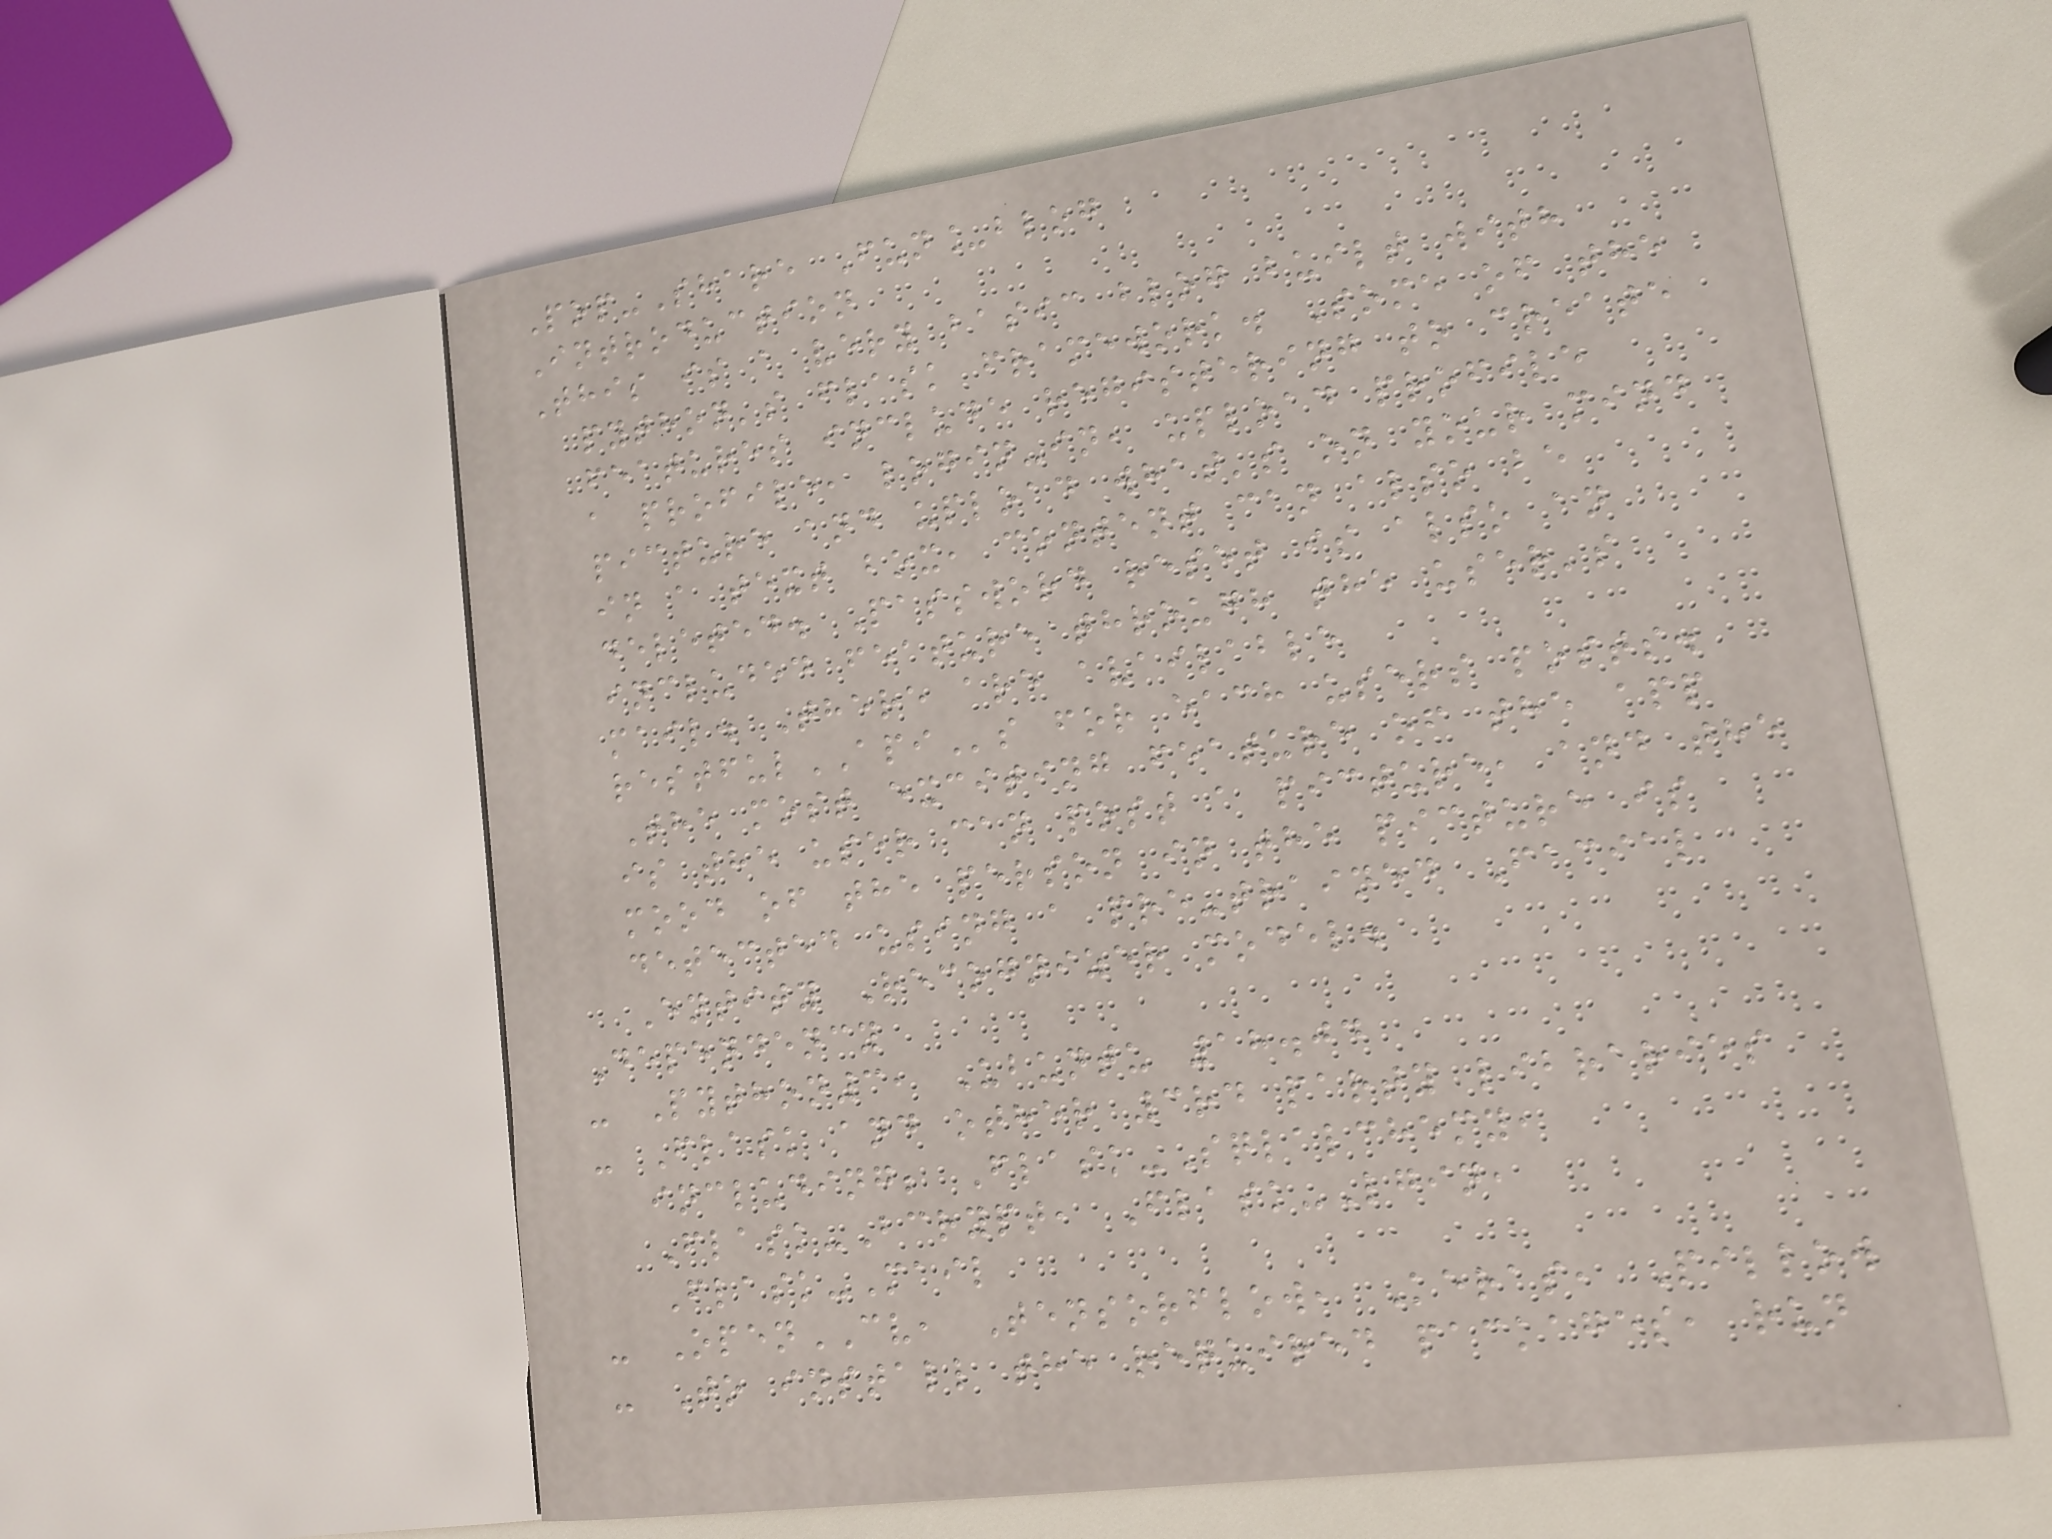Pop-Share Fun_blog
Introduction
This is a very basic blog built with
python's flask framework. Some of the
features include registering to create
a profile, login-in, upload profile
picture and upload what's on your mind
in a text box, content can also be
deleted. Password reset is also an
included feature through the user's
mail. There are available
restfulAPIs for each users posts.
The most exciting feature of the app
is the user can post a picture, and the
mood of the person in the picture is
detected using a pre-trained Facial
Entity Recognizer model.
Dependency
- Python3, Ubuntu 18.04
- Flask and other 3rd party libraries
including; Flask-Sqlalchemy,
Flask-Bcrypt, Flask-Lgin,
Flask-Mail
- OpenCV, Tensorflow, Keras, Pillow
- To install the required packages, run
